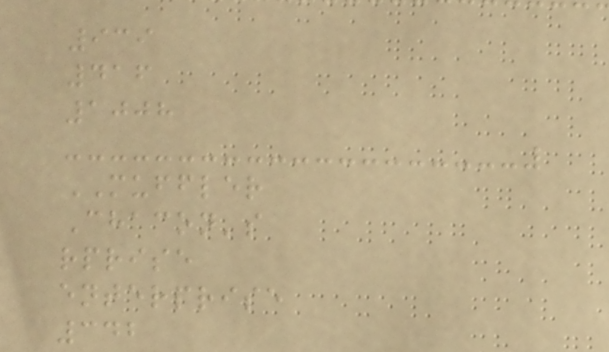939
416
1008
MUFFLER
Chacon's
rprise
enterprise
342
